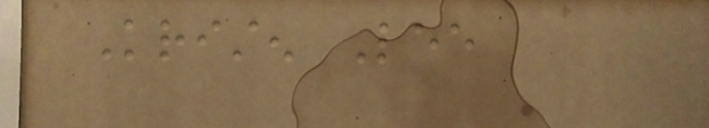Kristen Lee
